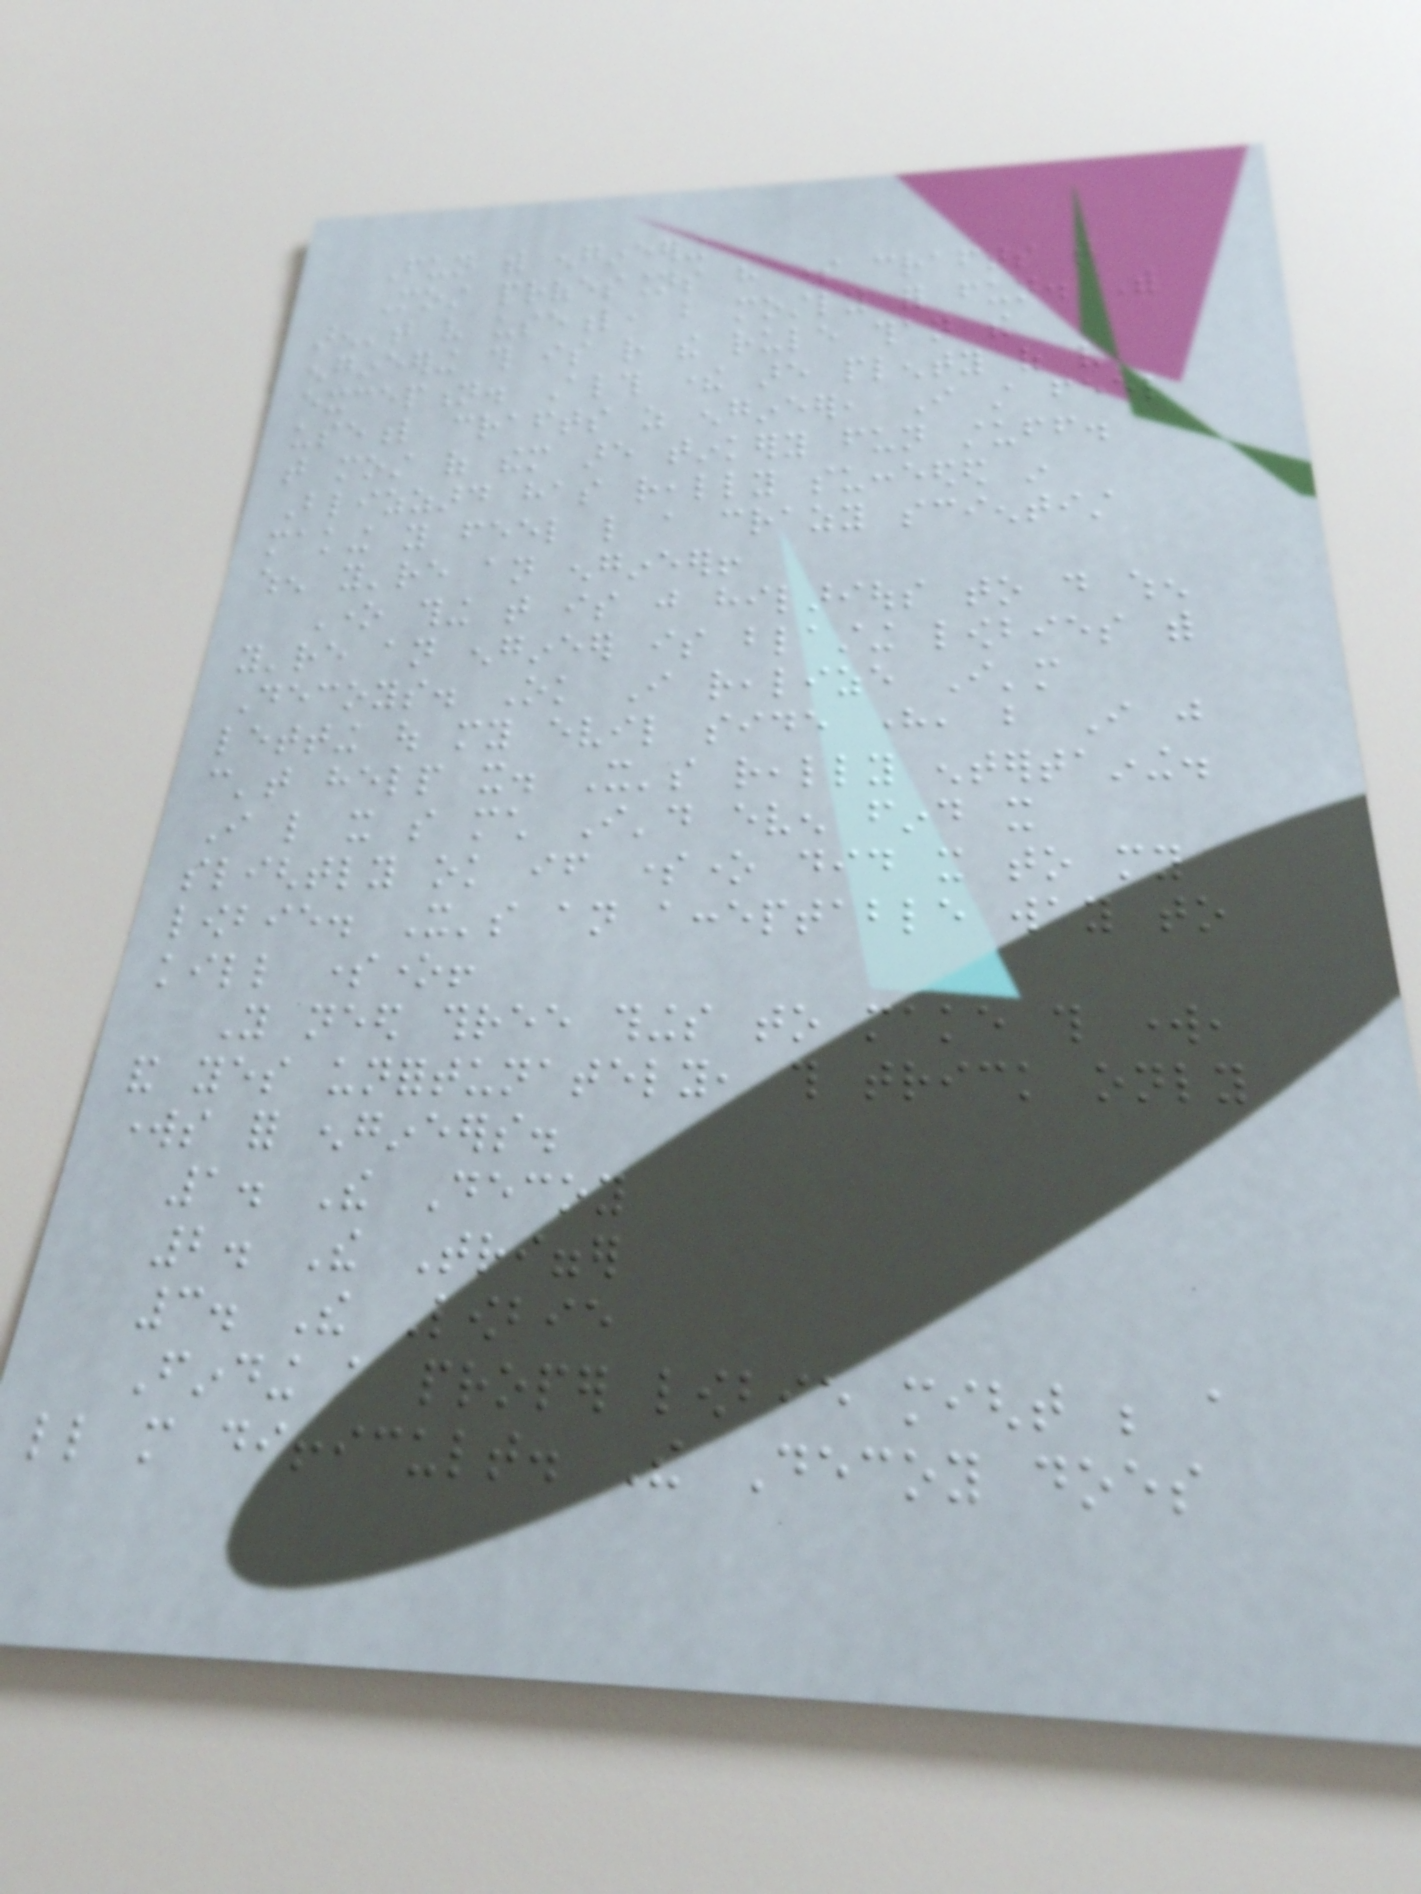Fun with engineering
Most professions have some crafts that
aren't very useful, but mostly for fun. With
engineering this is rather the rule than the
exception. Although there are plenty of very
useful crafts as engineer, I still feel
that most of them are tinkery fun stuff.
Blizzard has really succeeded in
making you feel like a crazy scientist
when you're an engineer!
One thing that is just hilarious to do when
you're an engineer is blasting lowbies with
Decoys. Ok I realize I'm
letting out my evil side here, but I just
can't help it. It's really entertaining.
I like it so much I'd even find it
slightly ok if someone did it to my
lowbie. It's an acceptable way to
kill someone!
You need three things to make this work,
and yes unfortunately, this trick only
works for engineers.
1. The Decoy
2. The Trigger
3. The Lowbie
Finding a proper lowbie might be a
little more difficult. The Decoy does
